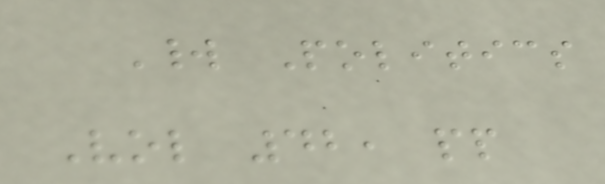World Politics
Vol 42, pp
